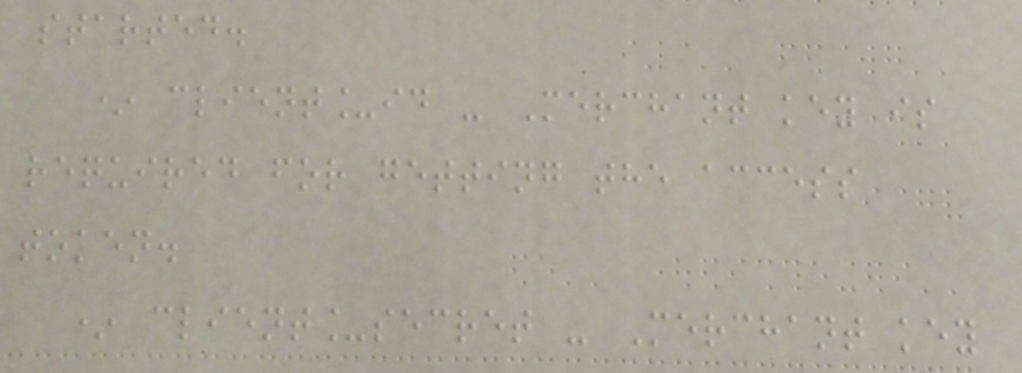started.
* client_id - Merchant key is
required for getting the access
token.
* client_secret - Merchant key
